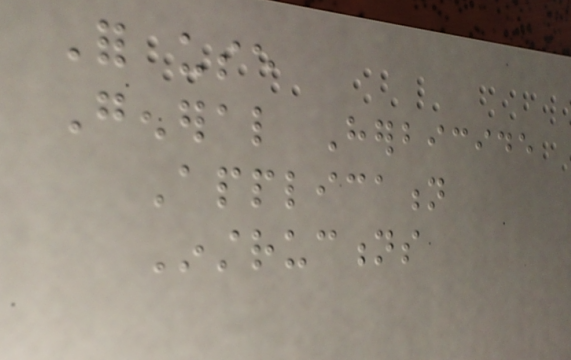For use
General Herbicide
Application
Instructions
